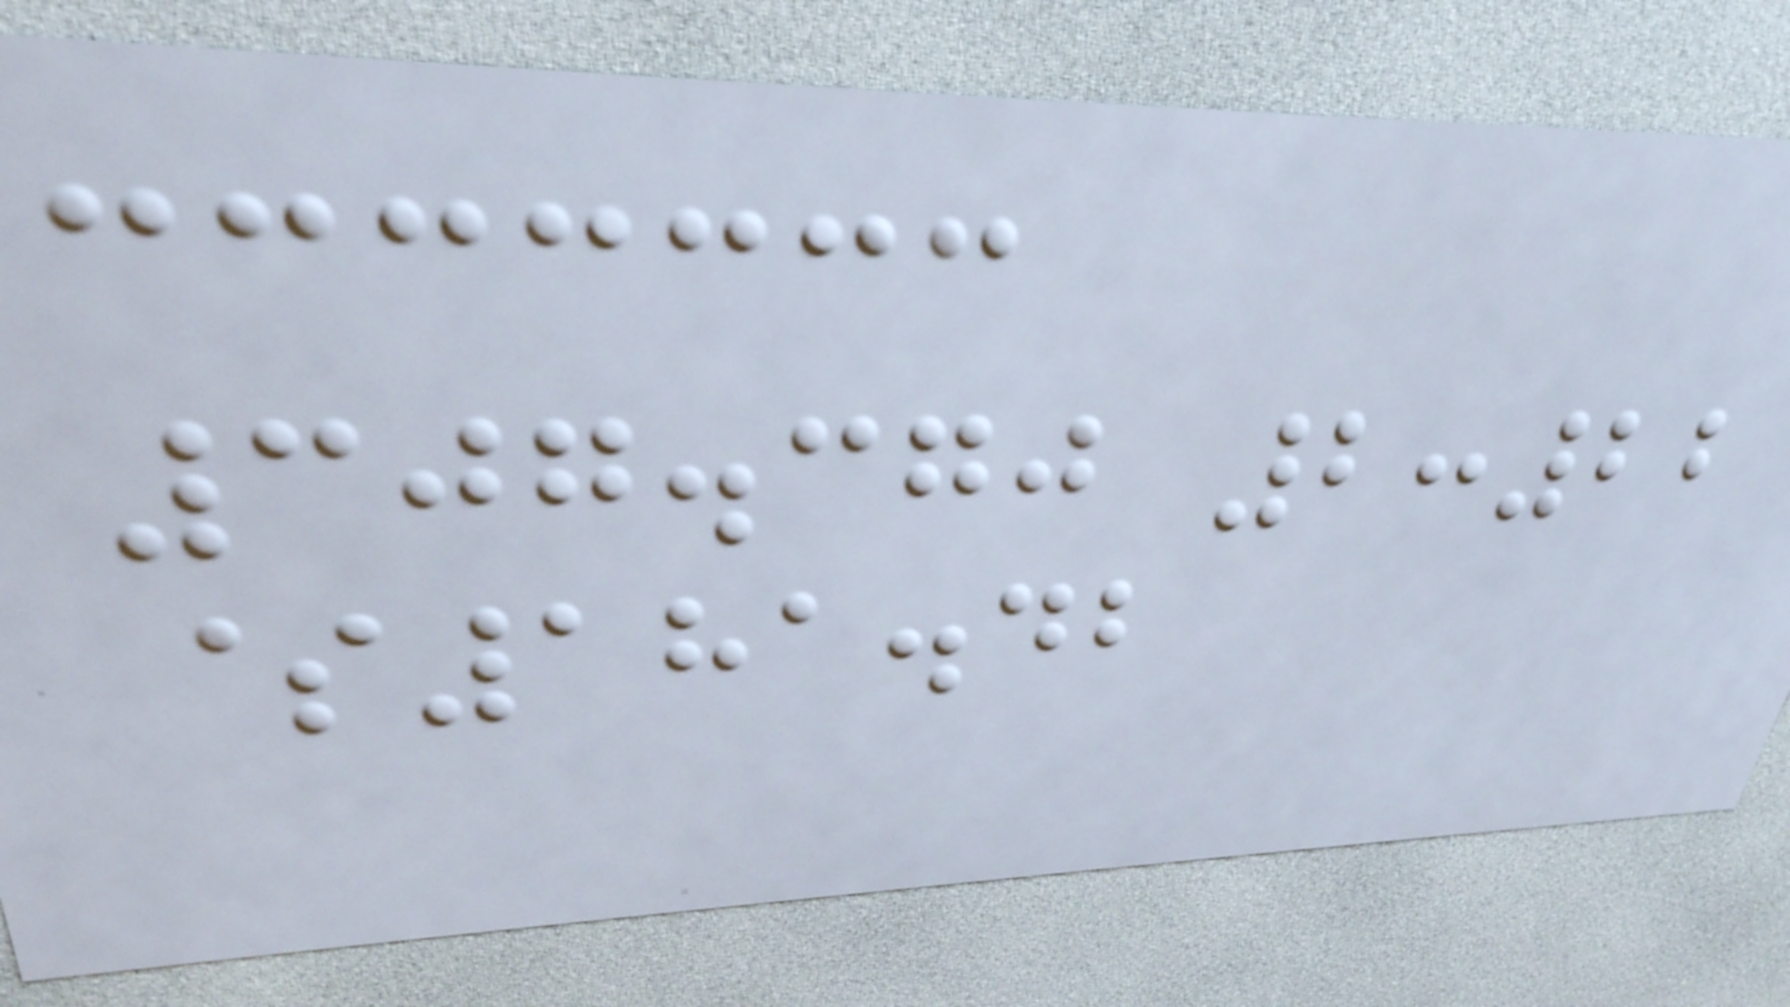307.370 2:22
$181.42
